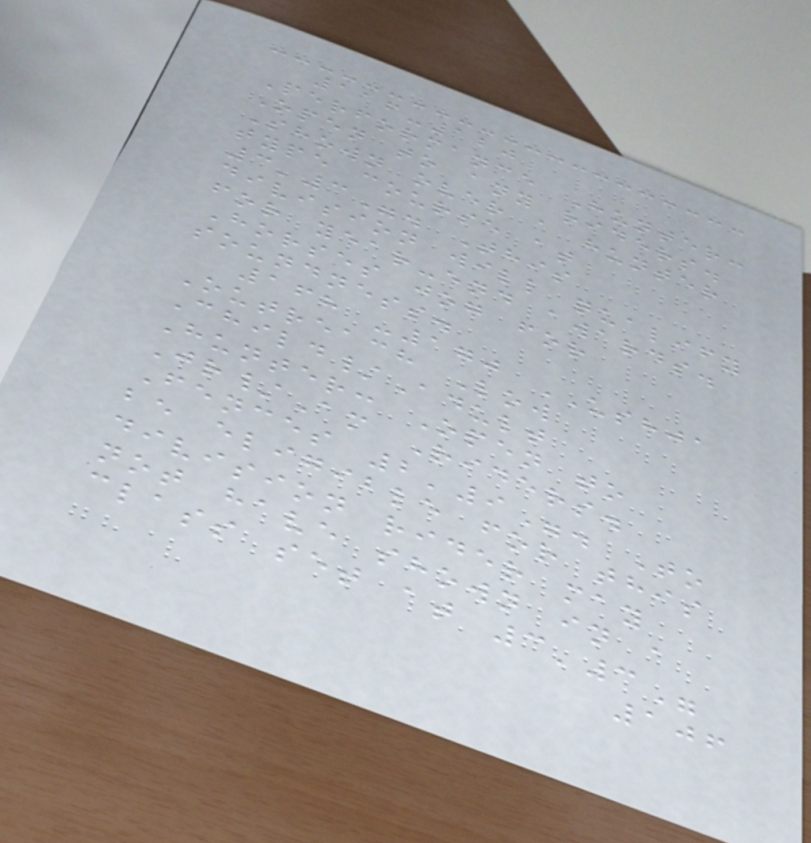116-120
Performance Hunter:
Open to any riders.
Shown over a hunter
type course at
3'3". This
division will qualify
for year-end awards.
Horses jog for
soundness.
168 -170 USHJA
Outreach Low
Child/Adult
Hunter: Open to
Jr/Am Riders.
Fences 2'9". To
be eligible for this
division rider may
not have shown in a
class set at 3'3"
106
